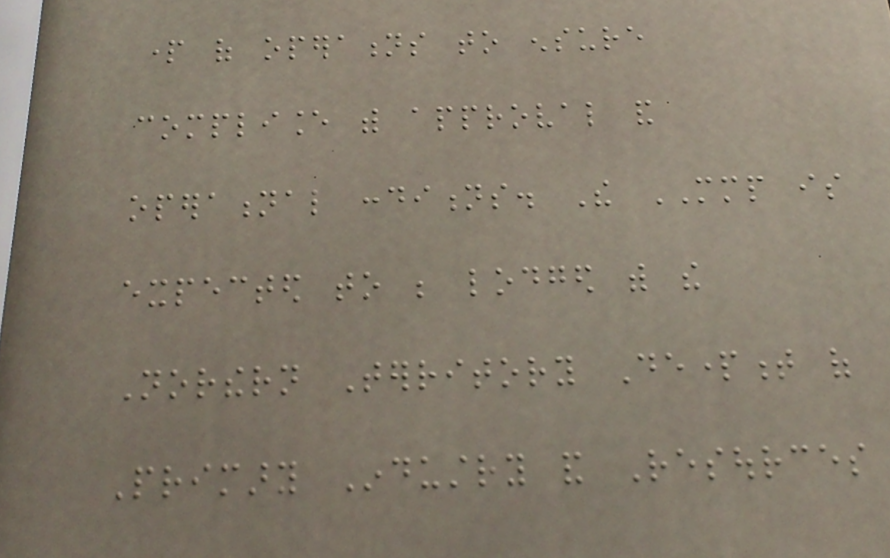part of operations to ensure
compliance with approval and
operational conditions. The MMP is
expected to be lodged with the
Northern Territory Department of
Primary Industry and Resources
